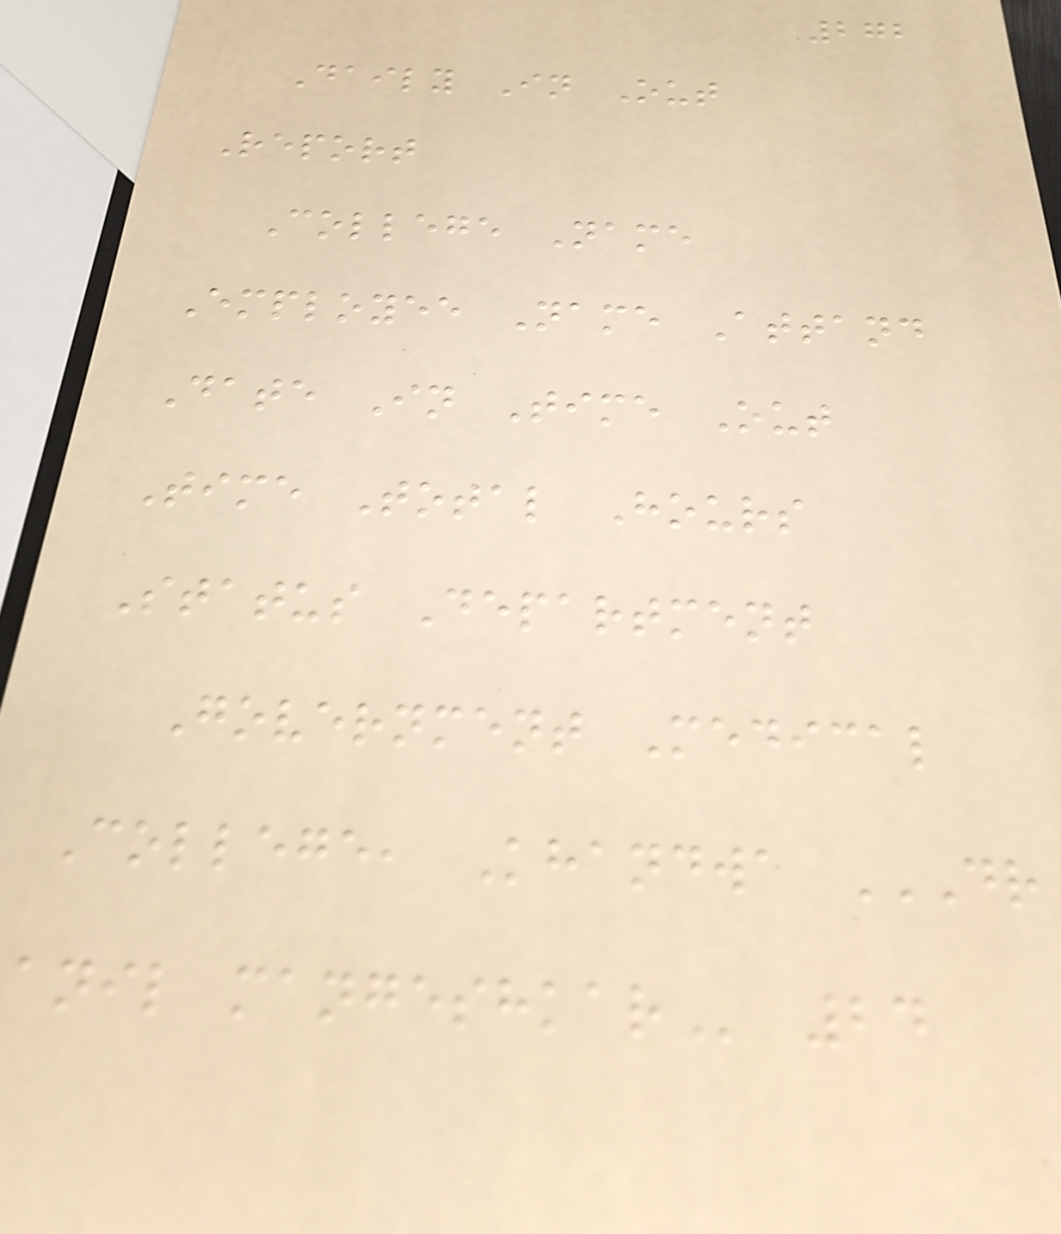272
Daily In Out
Report
College Name
Employee Name Attand
Date In Time Out
Time Total Hours
Status Department
Government Medical
College, Khandwa DR
ANIL MANGESHKAR 24
